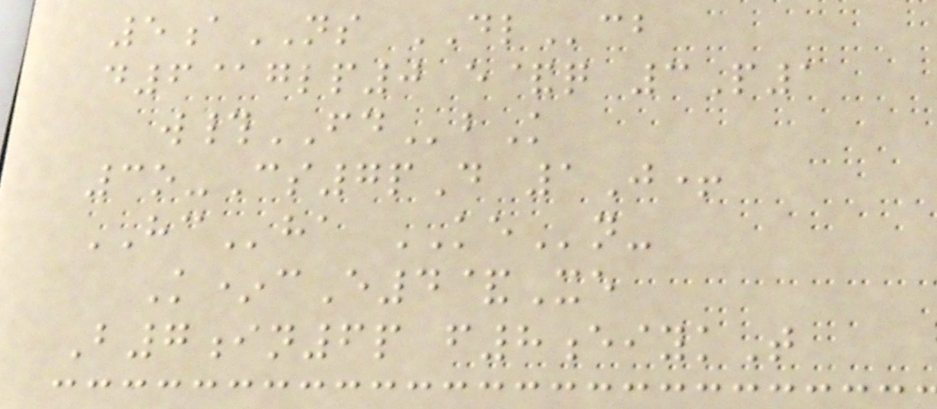5aNS DLcb
d6@glp0 e&q 3P1
w#FDbK
3o-Cs7pD 1J+
HCha KEn-
K*cE4&Xe
B7in6p f8eiykT
